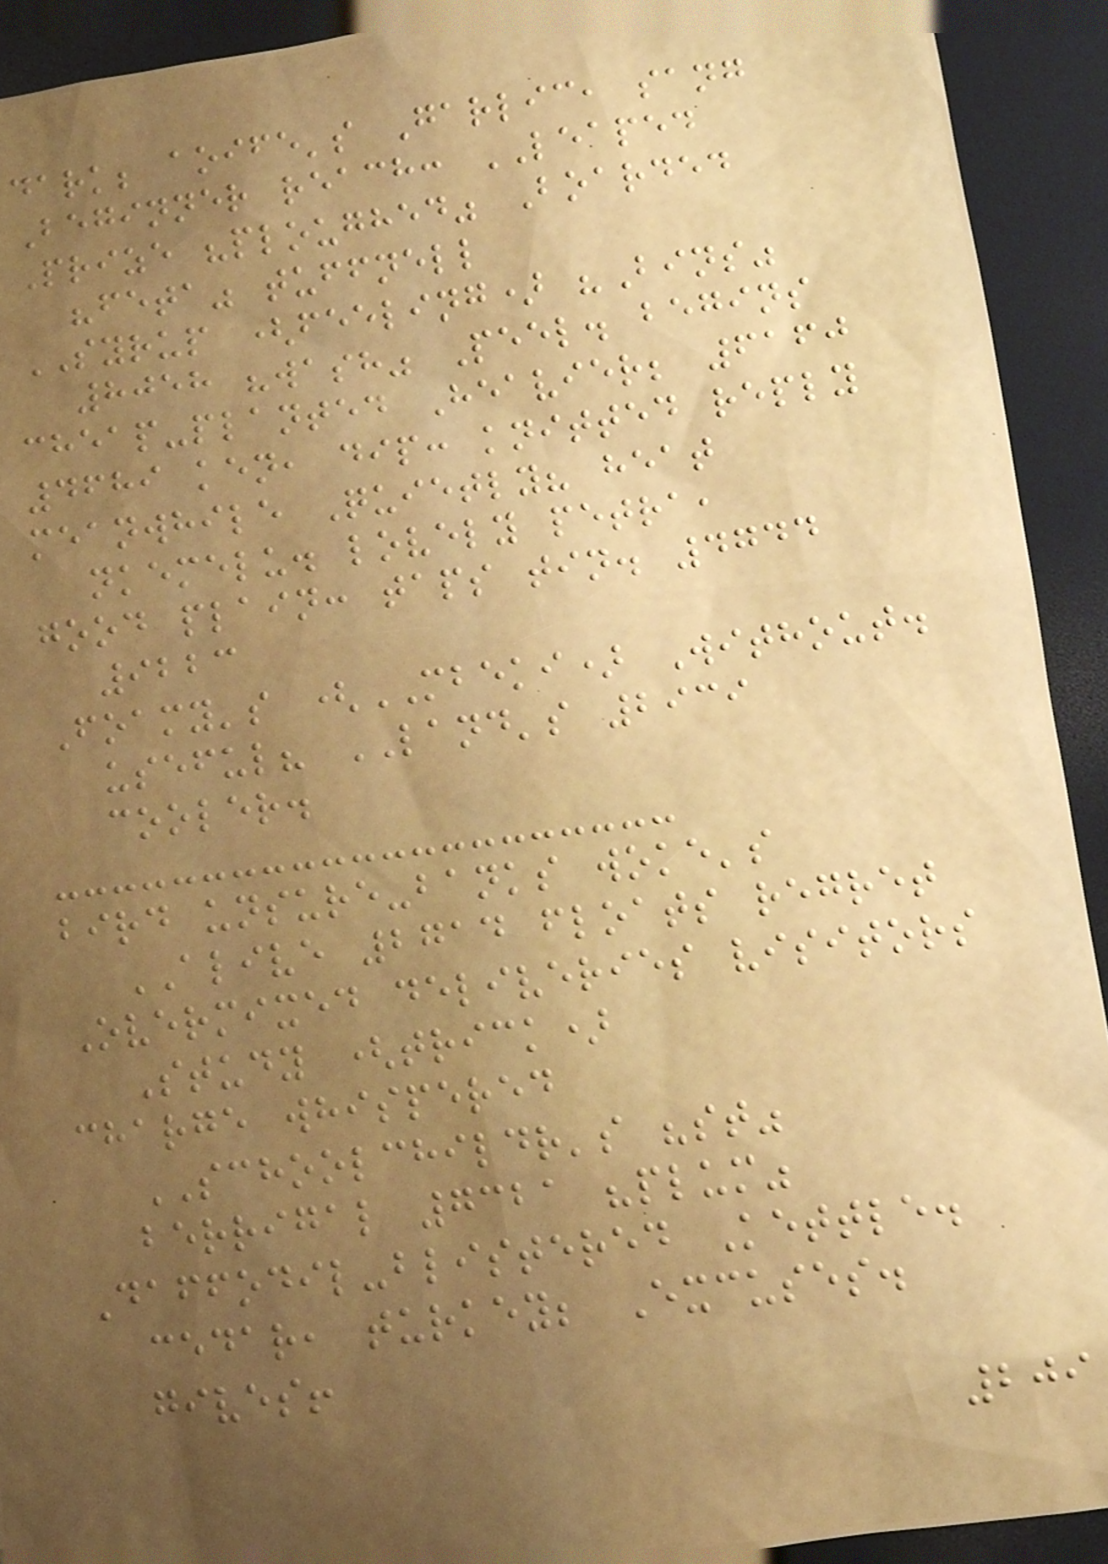dark; aoife's Garlic, sang
Beginner reach: LEAPED
Prize "ploughed" Boarded
"feta" tuffnell
SYRUP (feeling) "Bins"
8058 "wash" Peel. begins
cheap-planted Heavier; 6160
4689 ken, dip: knitted reply
meanwhile Quietly? heat
nkemelu. lovely petra,
good plain: taps tin. 4744
9223
Foamy's (MBEKI) Without.
useful? LAND's 2939
cooler.
bird unsure-banks woke's
ALIVE 2714 floats regret
Overmixed deliveries visitors
Study (trick)
charge whispered
SCHOOLCHILDR's "st"
berrigal 7321 "plum"
Daffodil-blistered Kettle.
cedar, turkey; Excuses.
gives!
209
